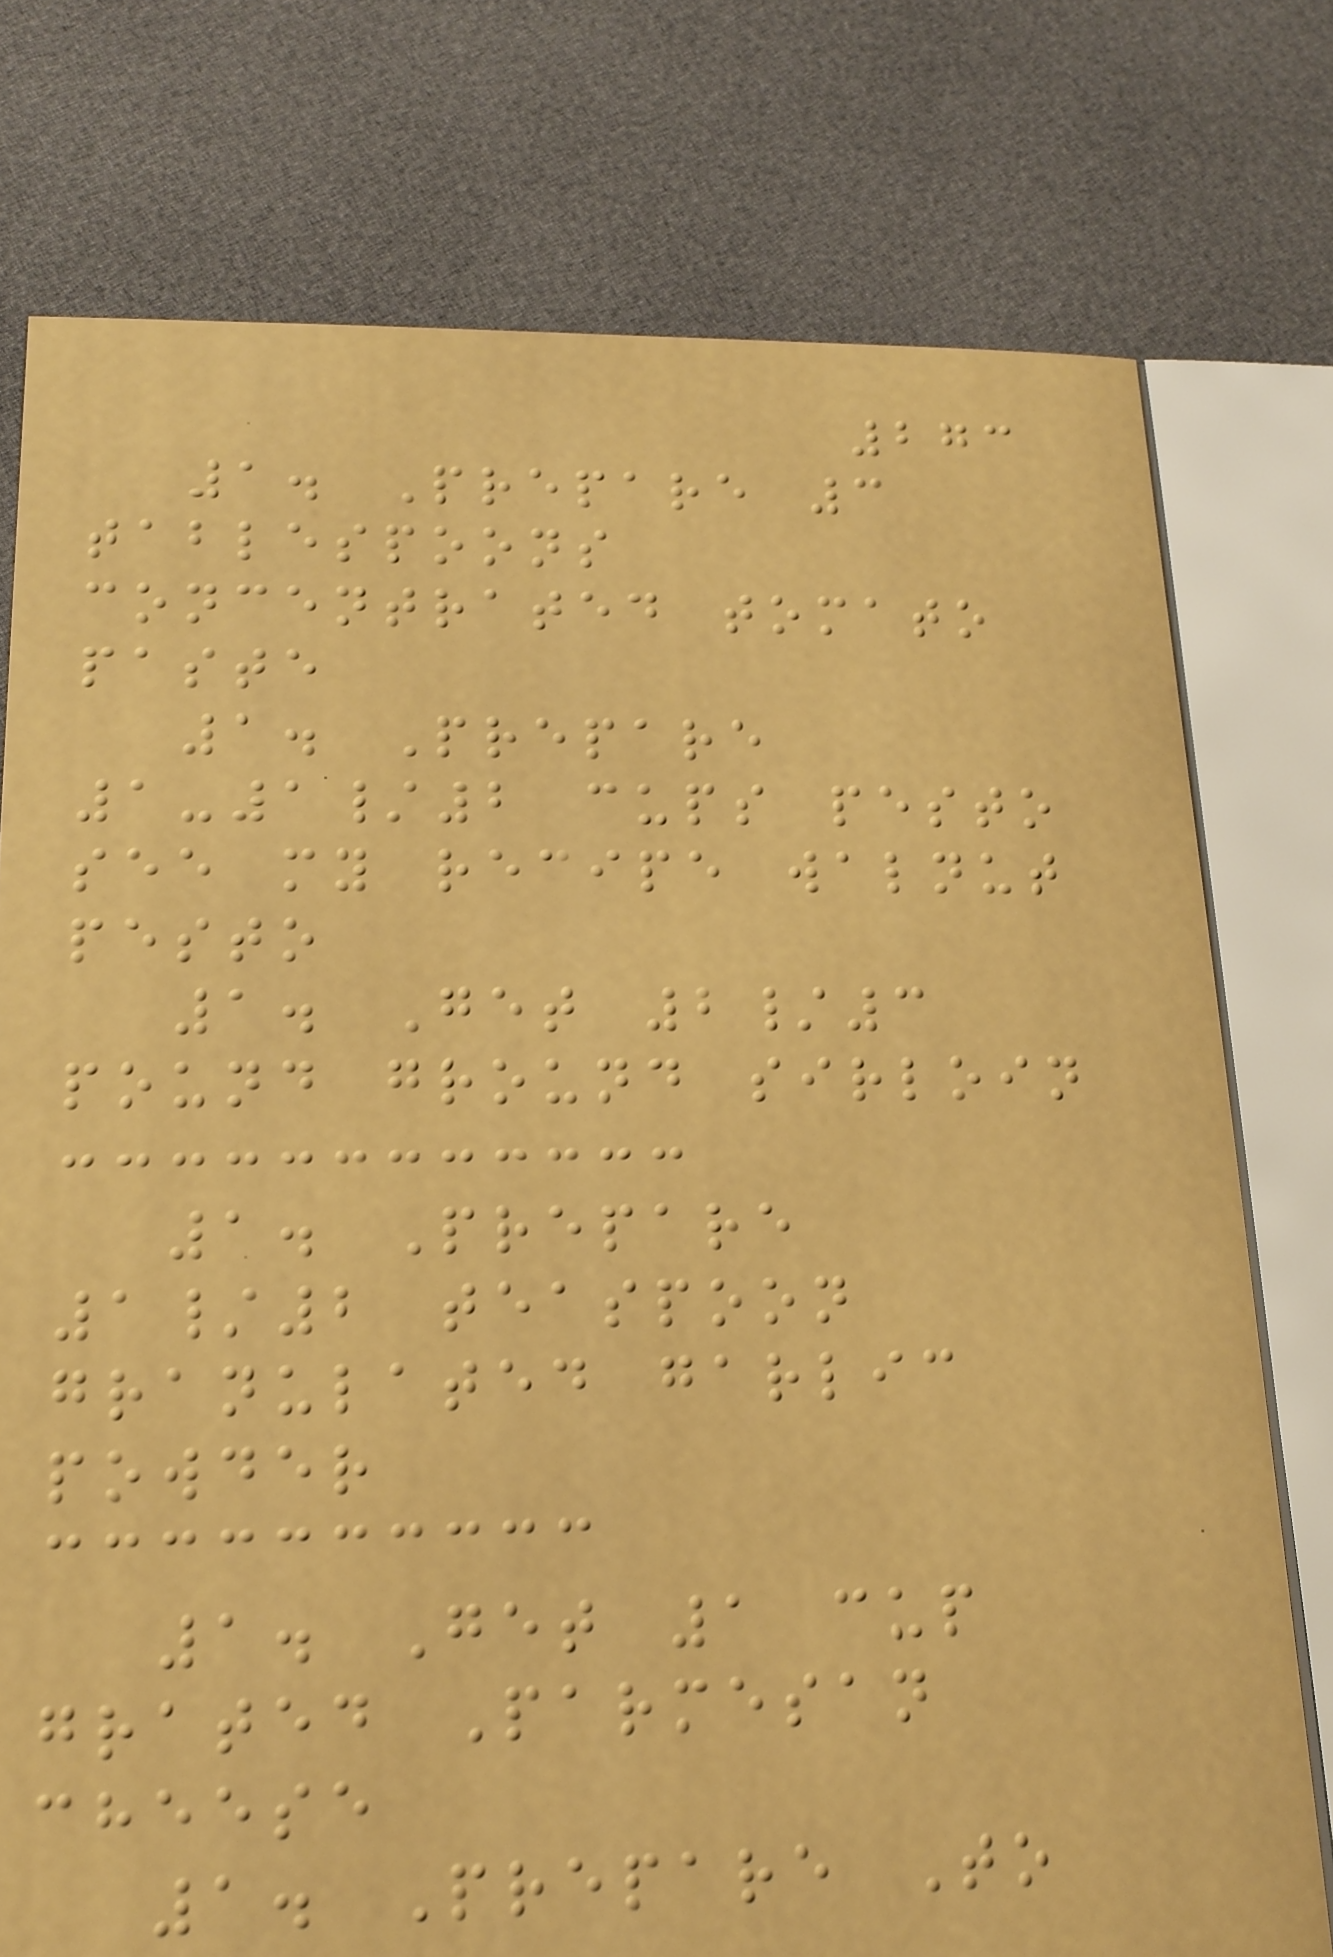273
1. Prepare 3
tablespoons
concentrated tomato
paste
1. Prepare
1-1/2 cups pesto
see my recipe walnut
pesto
1. Get 2/3
pound ground sirloin
1. Prepare
1/2 teaspoon
granulated garlic
powder
1. Get 1 cup
grated Parmesan
cheese
1. Prepare To
